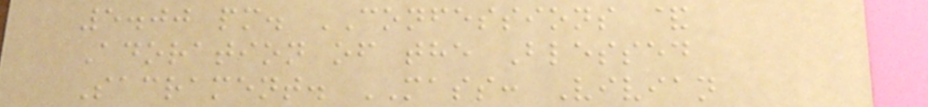5.00 pm. CONFESSIONS &
Adoration of the Blessed
Sacrament. MASS: Vivian
